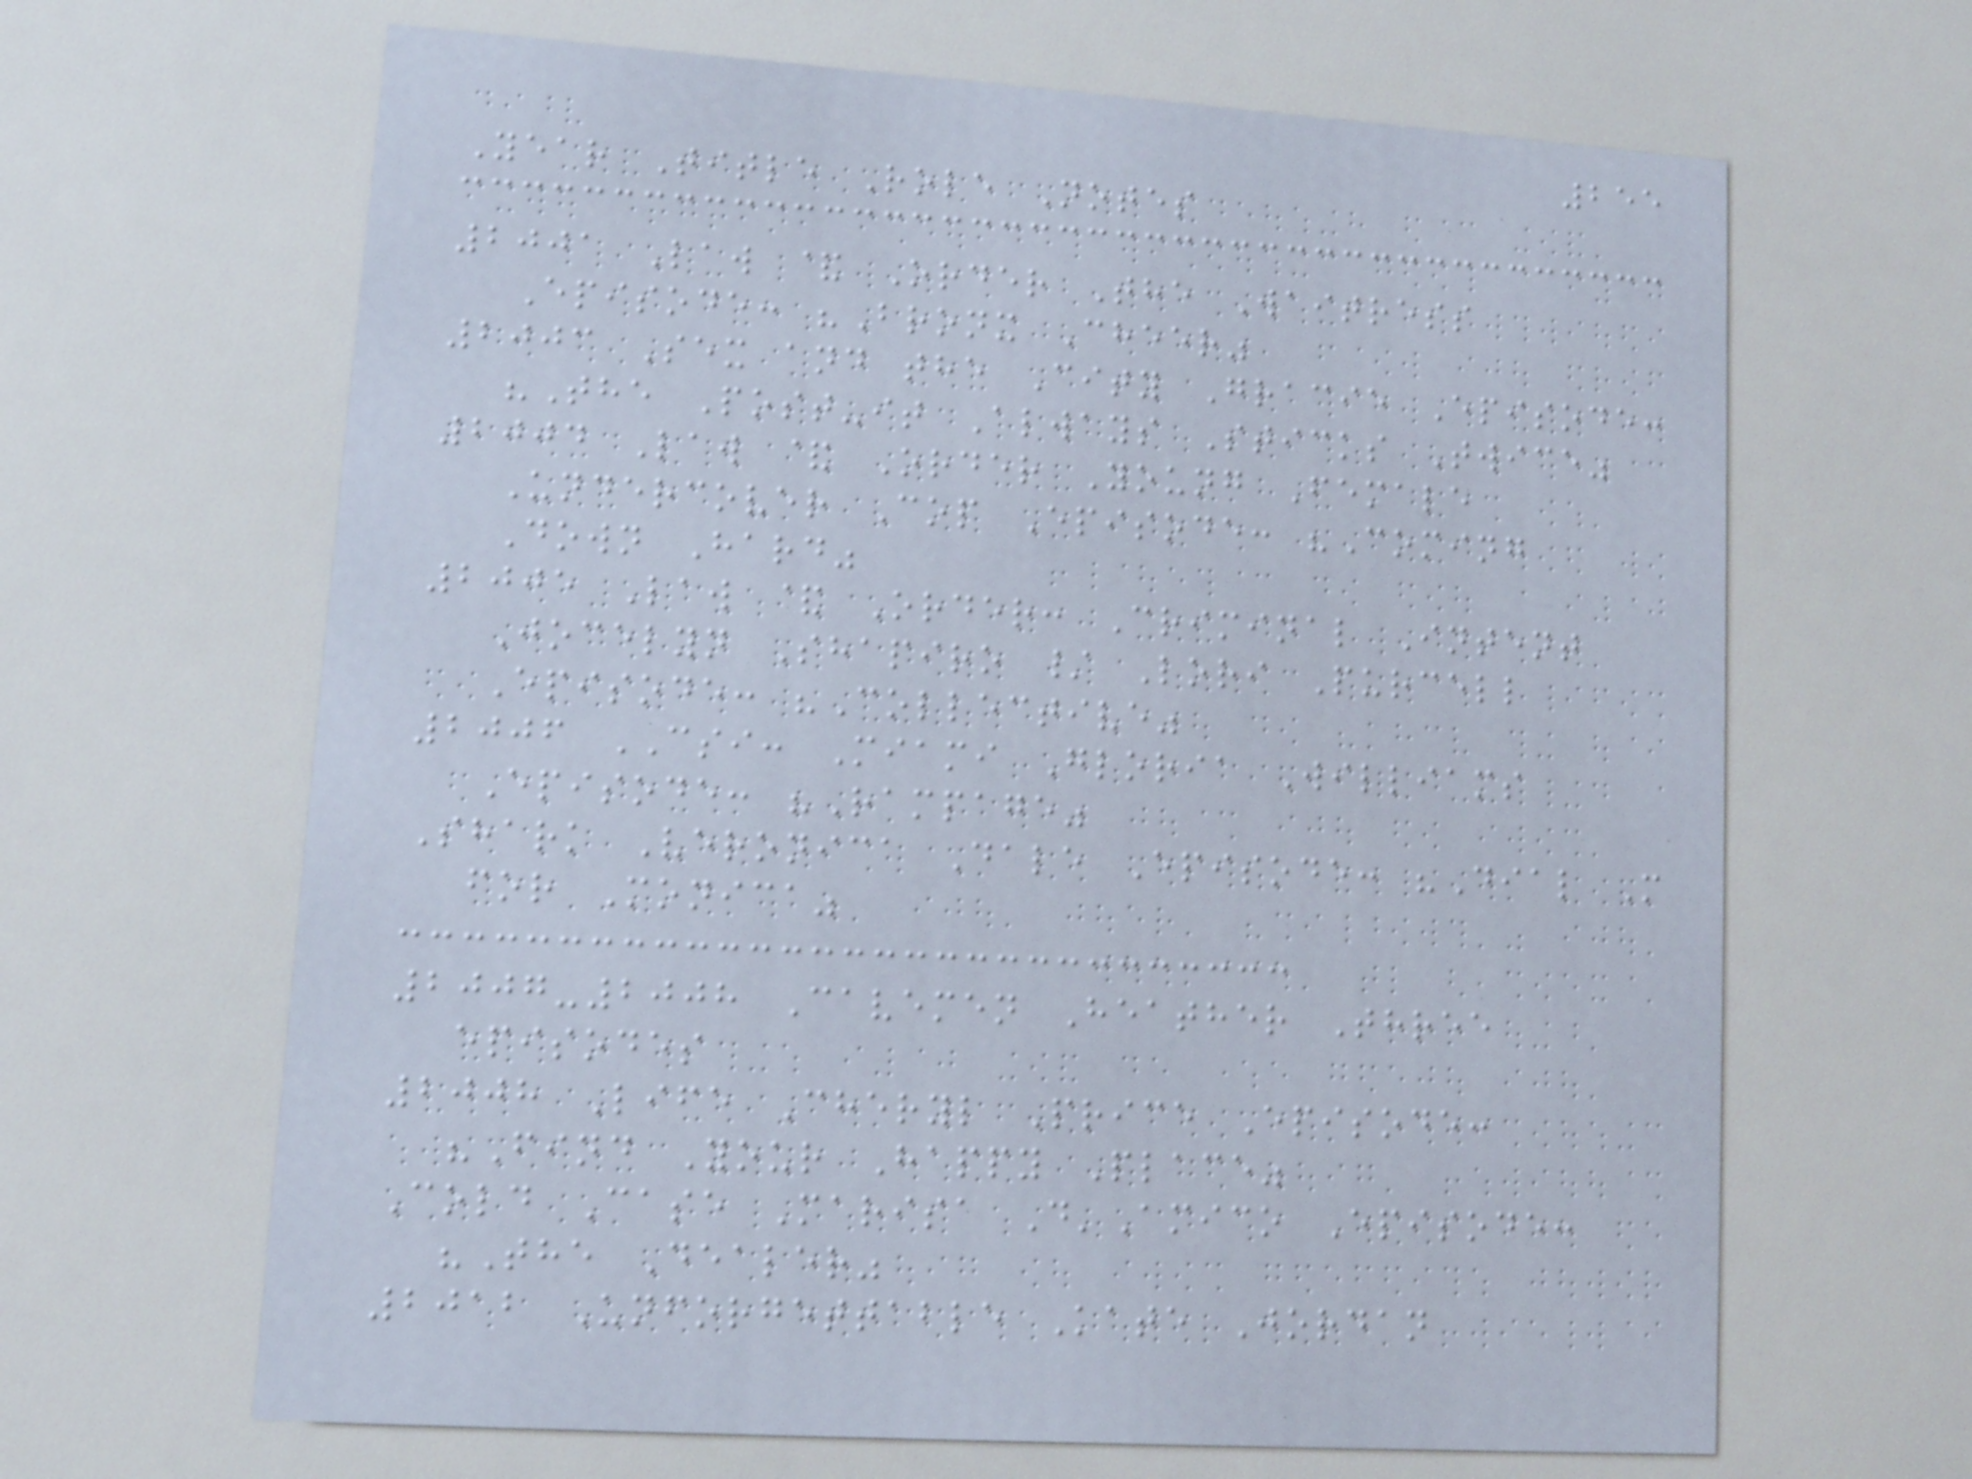255
Year Title Role Notes
2001 Law & Order The Waitress
Episode: "Bronx Cheer"
2003 Sex and the City Gracie Episode:
"The Post-it Always Sticks Twice"
2004 Law & Order Young Female
Undercover Cop Episode: "Coming
Down Hard"
2005 Law & Order: Criminal Intent
Jocelyn Shapiro / Lori Purcell
Episode: "Collective"
2006 CSI: Miami Gloria Williams
Episode: "Rampage"
Shark Veronica Dale Episode: "Dial M
for Monica"
2007-2008 Cavemen Heather Three
episodes
2008 Life Cheryl Price Episode:
"Find Your Happy Place"
Cold Case Marisa D'Amico Episode:
"The Dealer"
2012 Unforgettable Kate Jordan
